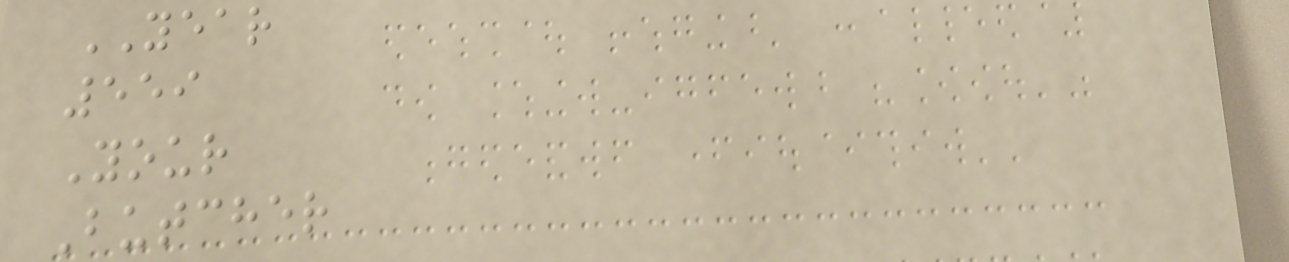YEAR
559
Your
Butcher
